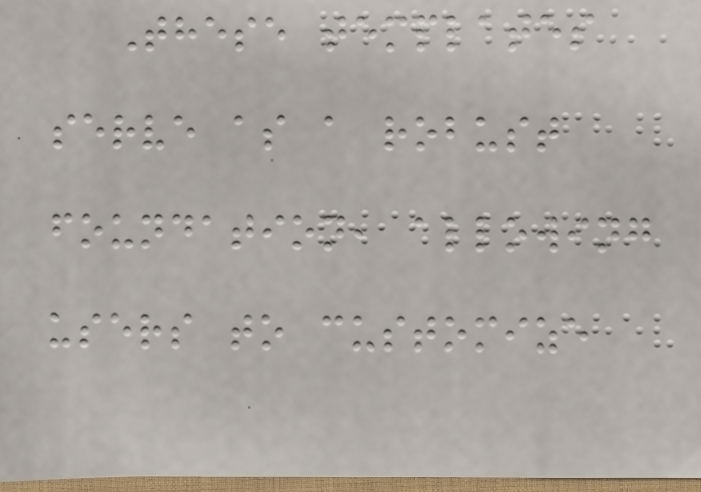These templates
serve as a robust
foundation, allowing
users to customize
